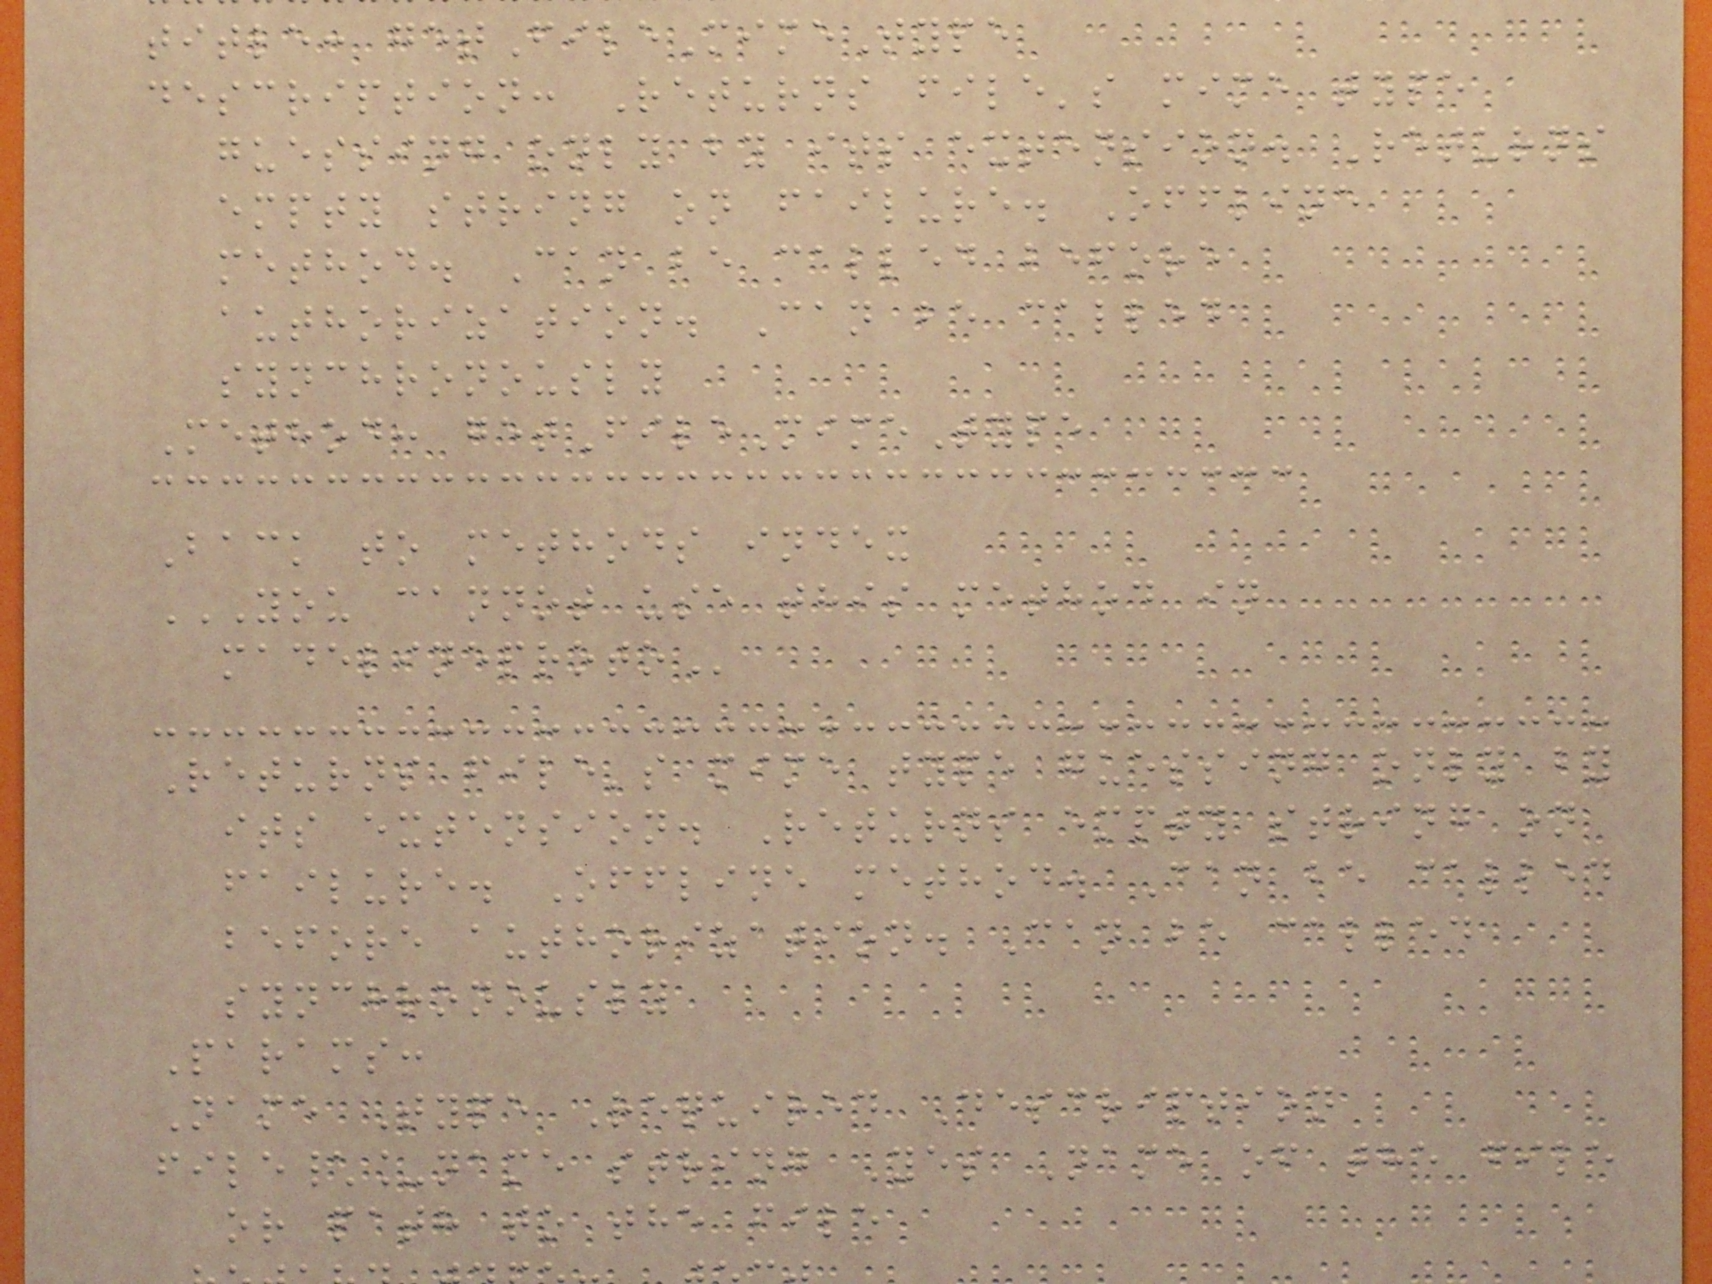title: getFileMimeType
description: Returns file's mime type
guessing only by its extension. Returns
empty string on failure. Offline
method. Can be called before
authorization. Can be called
synchronously
Method: getFileMimeType
Back to methods index
YOU CANNOT USE THIS METHOD IN
Returns file's mime type guessing only by
its extension. Returns empty string on
failure. Offline method. Can be called
before authorization. Can be called
synchronously
Params:
Name Type Required Description
file\_name string Yes Name of the file
or path to the file
